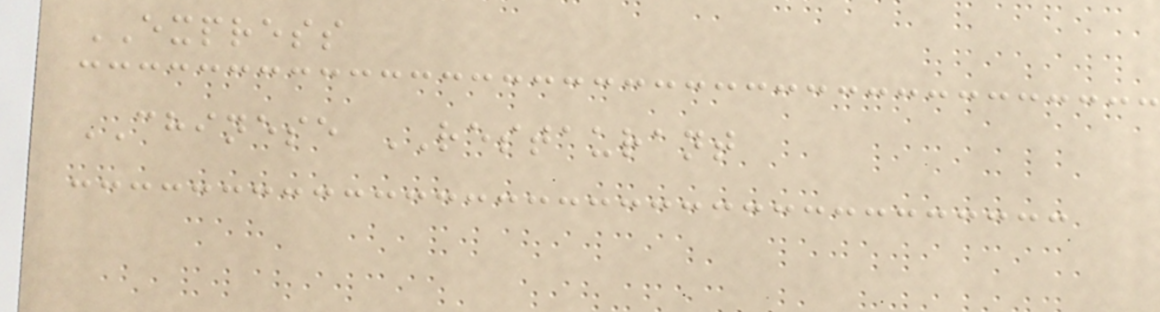EXPRESS
CHINESE RESTAURANT
